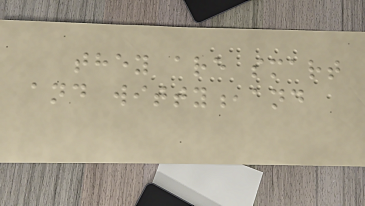they are smart
and witty,and
